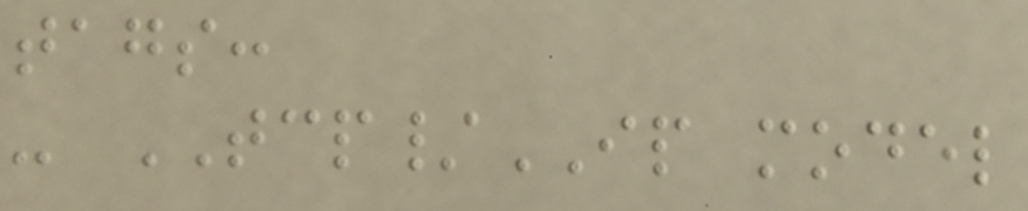tags:
- TCP/IP model
